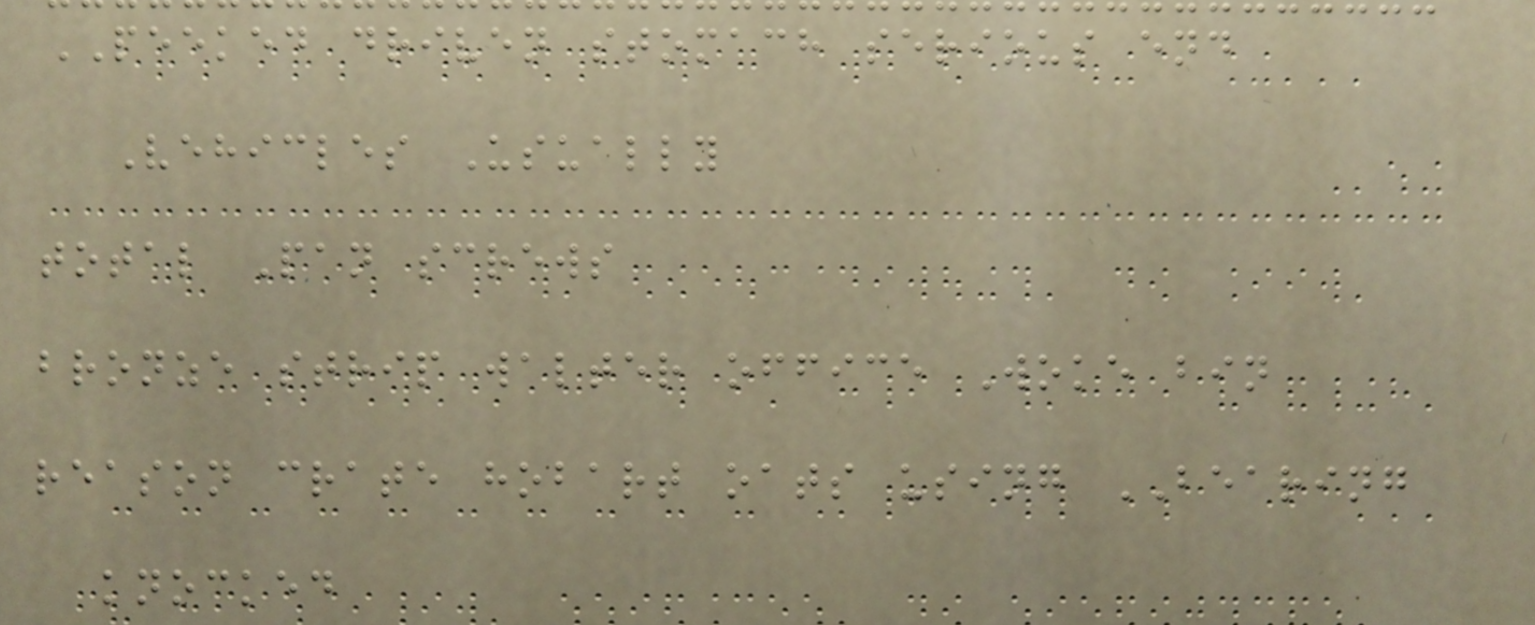PEEKED driven stomach serious end
Vehicles Usually
total Pan screws
bronze strip walter office Woke bin
reason crate hobart oats using BEARING
knocked
